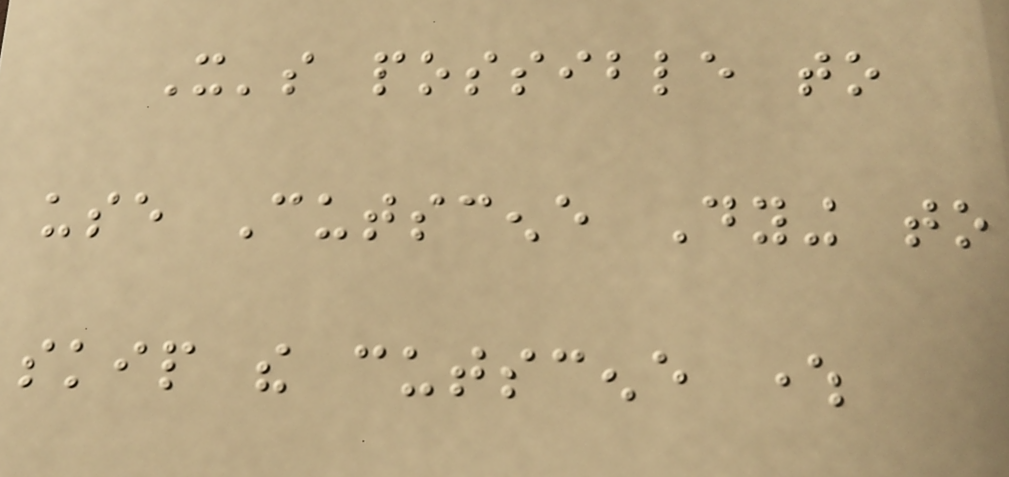It's possible to
use Cutscene Dying to
skip the cutscene where
